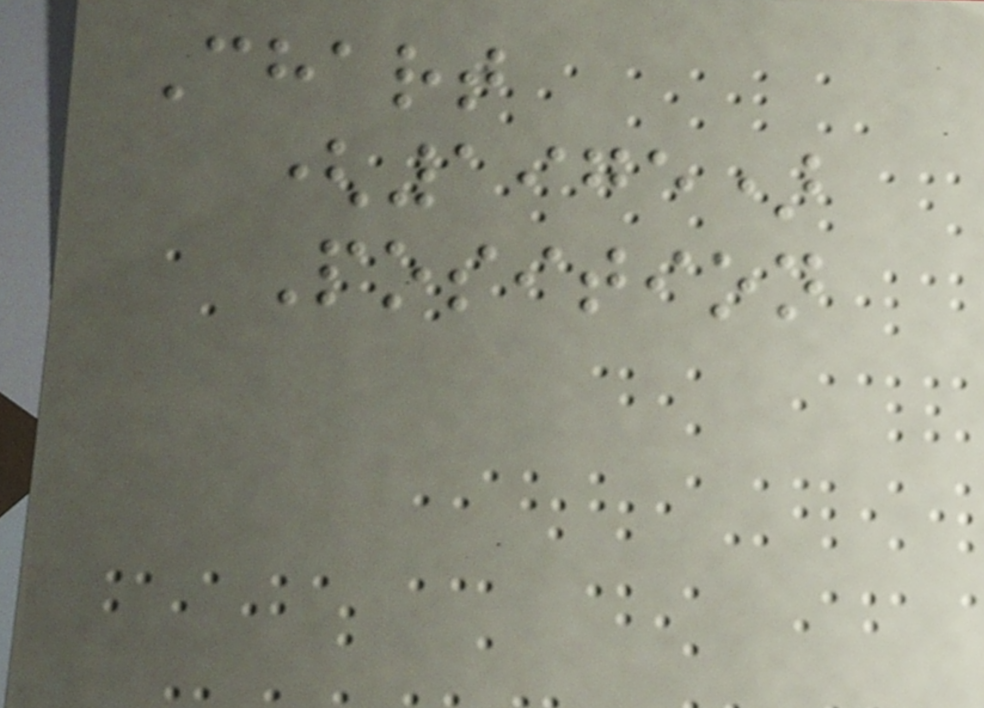Chart
(1975)
Position
